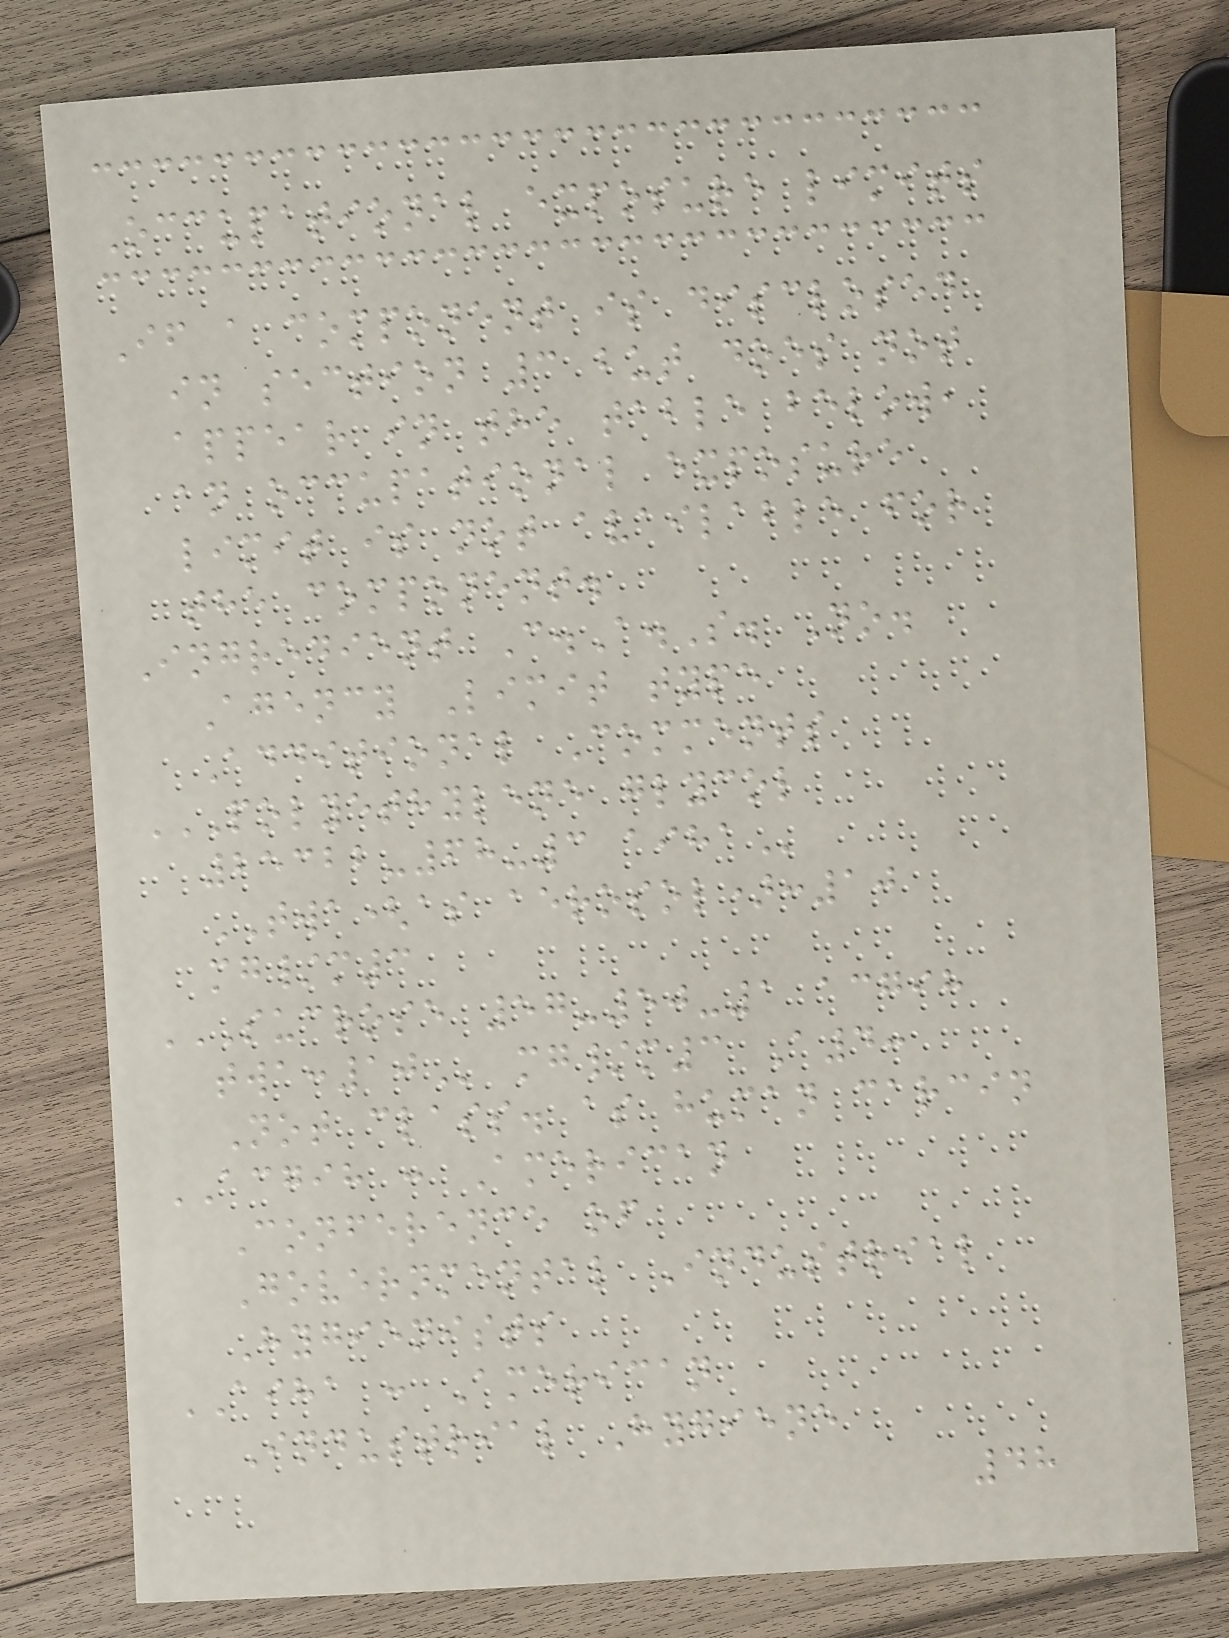Occupational exposure limits
If a component is disclosed
in section 3 but does not
appear in the table below,
an occupational exposure
limit is not available for
the component.
Ingredient C.A.S. No.
Agency Limit type
Additional Comments
POLYETHYLENE GLYCOL
25322-68-3 AIHA
TWA(as aerosol):10
mg/m3
SUCROSE 57-50-1 ACGIH
TWA:10 mg/m3 A4:
Not class. as human carcin
ACGIH : American
Conference of
Governmental Industrial
Hygienists
AIHA : American
Industrial Hygiene
48
